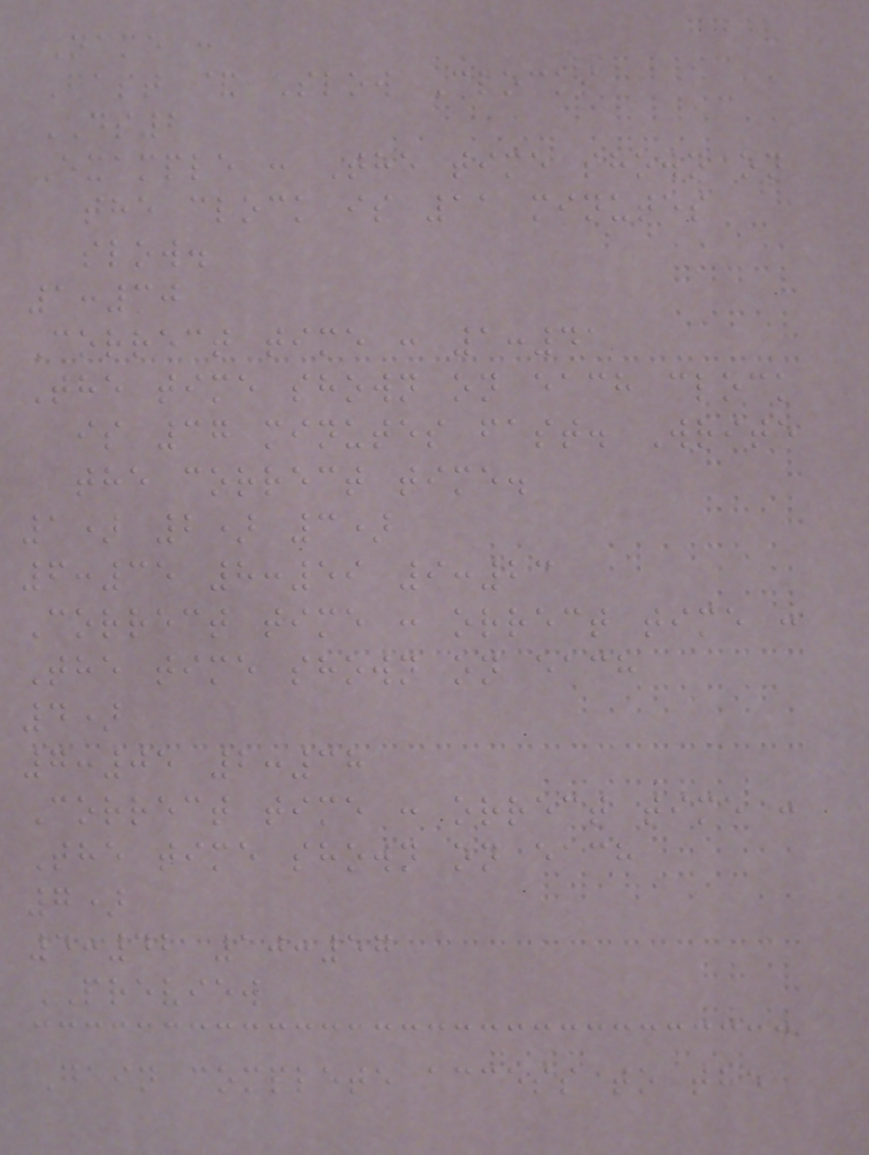Name :
Fast & Slow Clocks
DS2
Example : The time shown on
the clock is 11 minutes
slow.
1:30
Correct time : 1:41
The time shown on each clock
is 37 minutes fast. Write
the correct time.
1) 2) 3)
6:35 8:59 9:23
Correct time : orrect time :
The time shown on each
4)
7:05 2:38
Correct time : orrect time :
The time shown on each
7)
4:42 10:57
PREVIEW
Gain complete access to the
